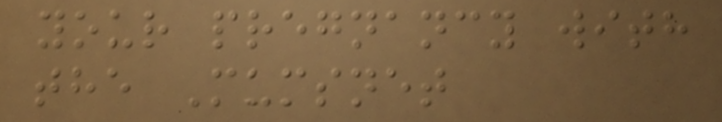your pregnancy with
the Mumsnet
